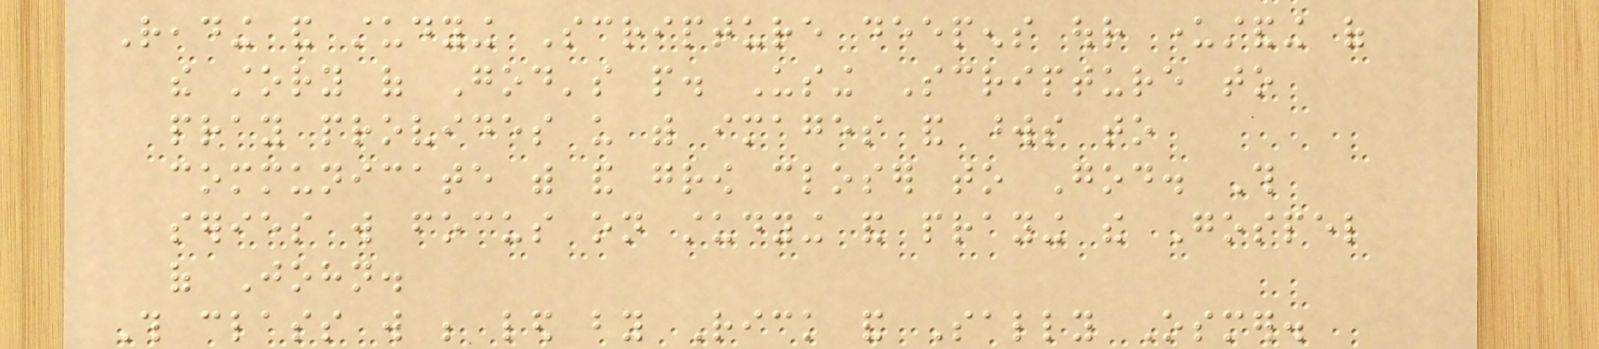Reading and studying Scripture deepens our understanding of
the story of God's people. Using Scripture to
pray provides us with images and words to
communicate with and grow closer to God. This
series will focus on studying and praying the Gospel
of John.
This class will be led by Rick and Sally Osmer.
